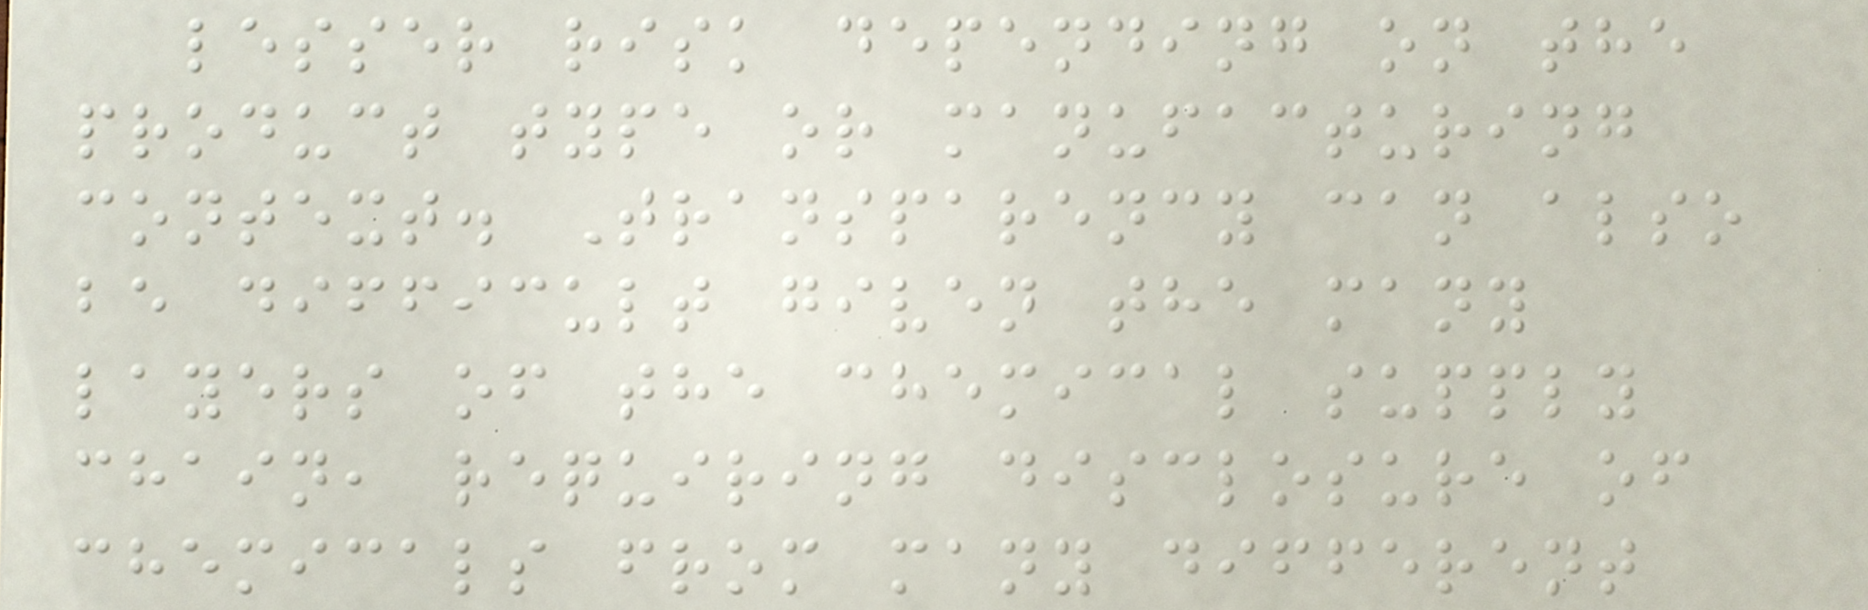lesser risk depending on the
product type or manufacturing
context. Transparency can also
be difficult given the many
layers of the chemical supply
chain, requiring disclosure of
chemicals from many different
